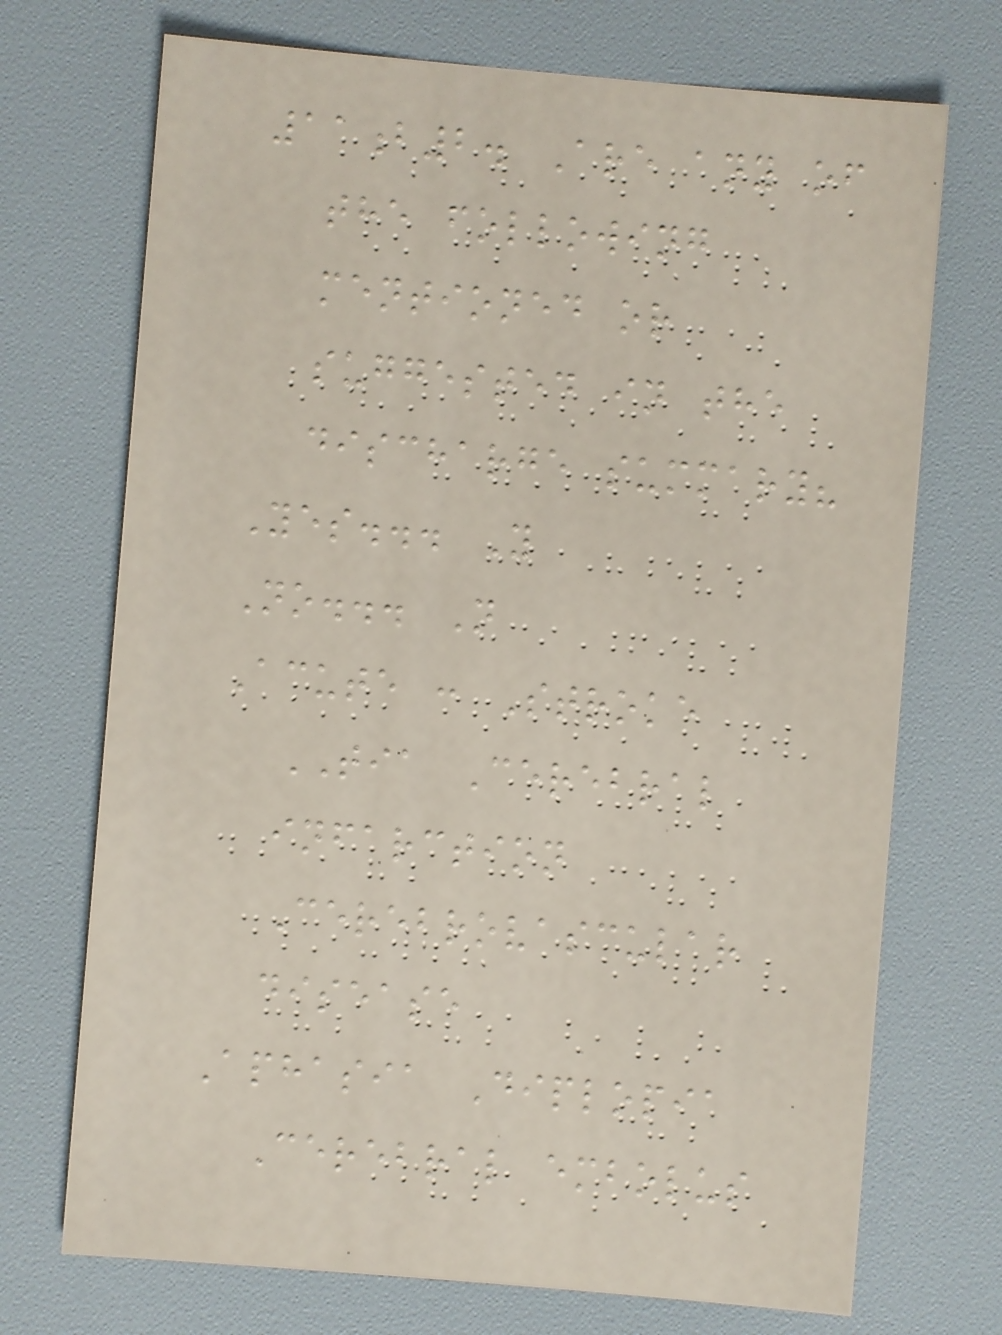11b2. Are any of
the following
mentioned or
suggested in the
discharge summary?
Yes... Y
No... N
Acute : Stroke
TIA Cerebral
infarction
Cerebrovascular
disease
Aphasia Diplopia
Cerebral embolus
